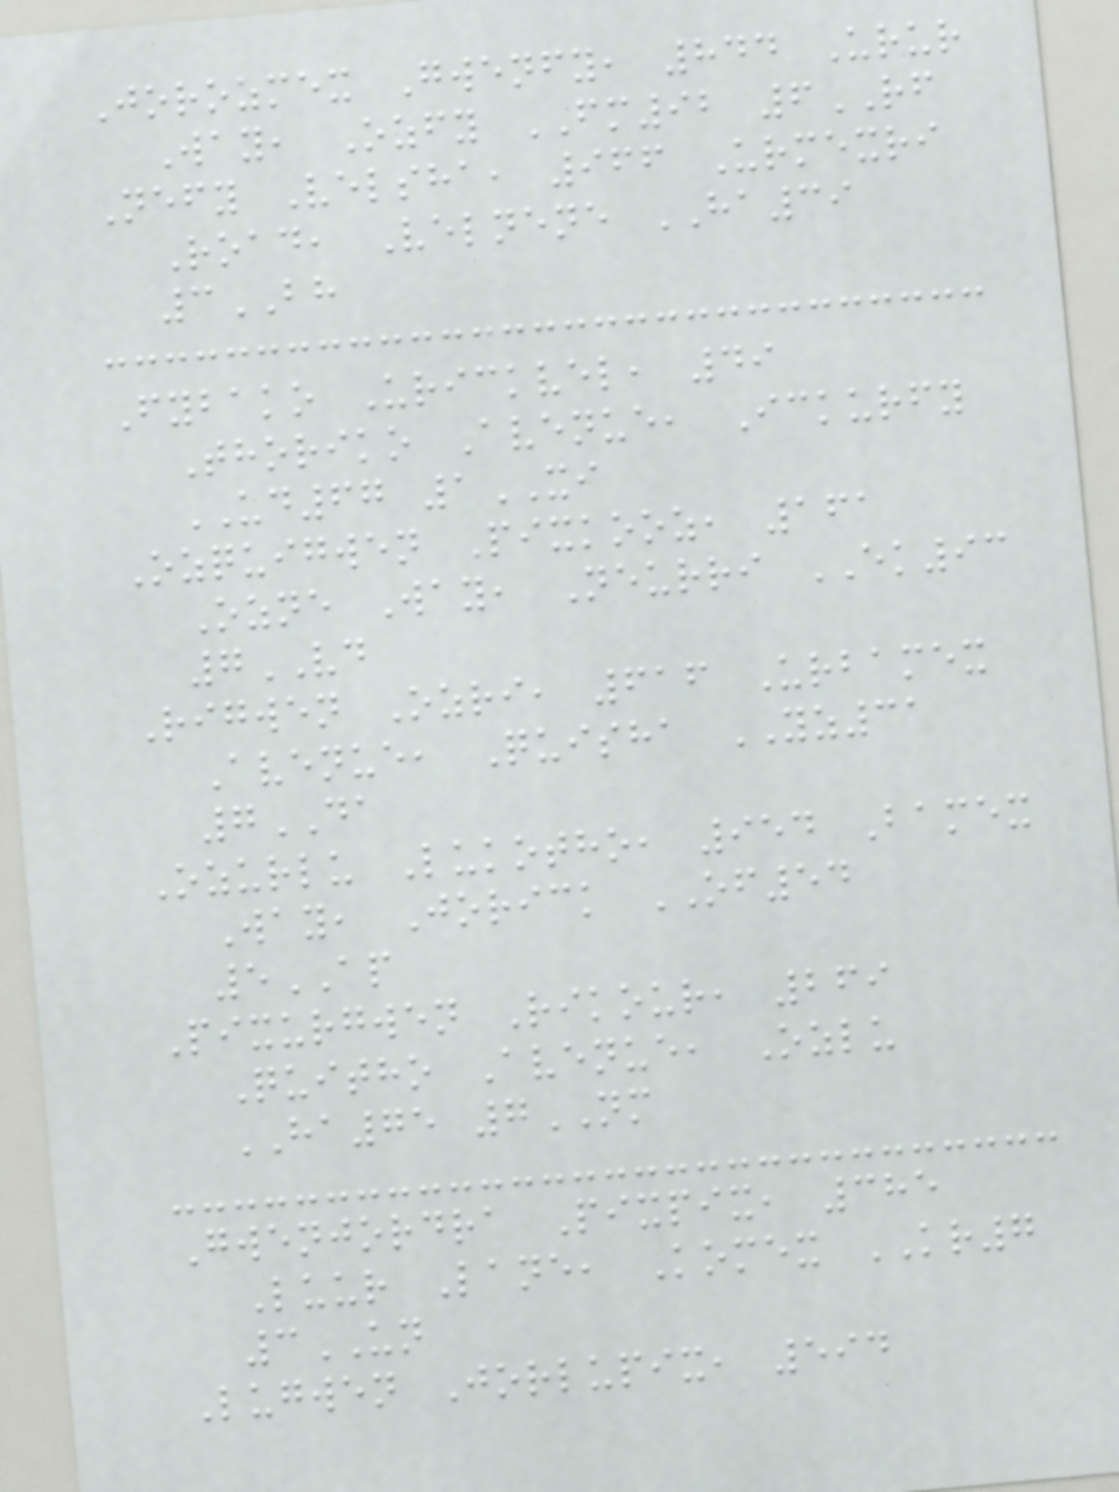Jorozmex Gwenfy, 844 Urur
Way, Ozfy FM92 6RF
Nefy Velsha, 966 Urmexri
Road, Velnene HA39
3BH
Fybako Urickvel, 49
Thoriko Avenue, Ickurfy
UD67 1XI
Ozquigwen Pixkooz, 161
Ozne Way, Neurri EK93
7VD
Rigwen Ozri, 616 Urbamex
Avenue, Quisha YZ31
7DA
Ozurlu Lukotho, 954 Bamex
Way, Jorick OF54
5AP
Pixurgwen Rikour, 269
Quitho Avenue, Ozlu
HA75 7NM
Gwenjordra Pixpix, 385
Luur Lane, Komex KR7
3UN
Lugwen Jorlupix, 594
